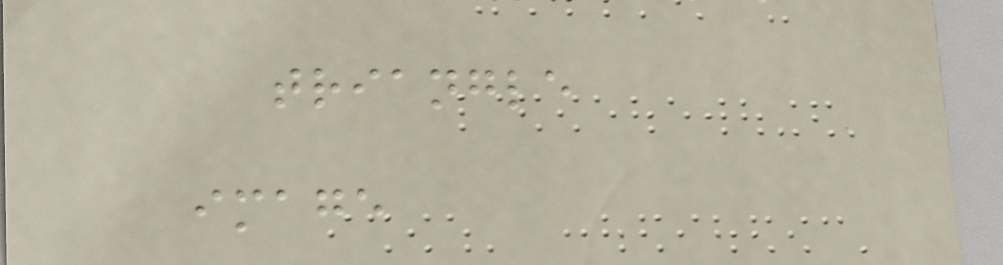triangle
image
